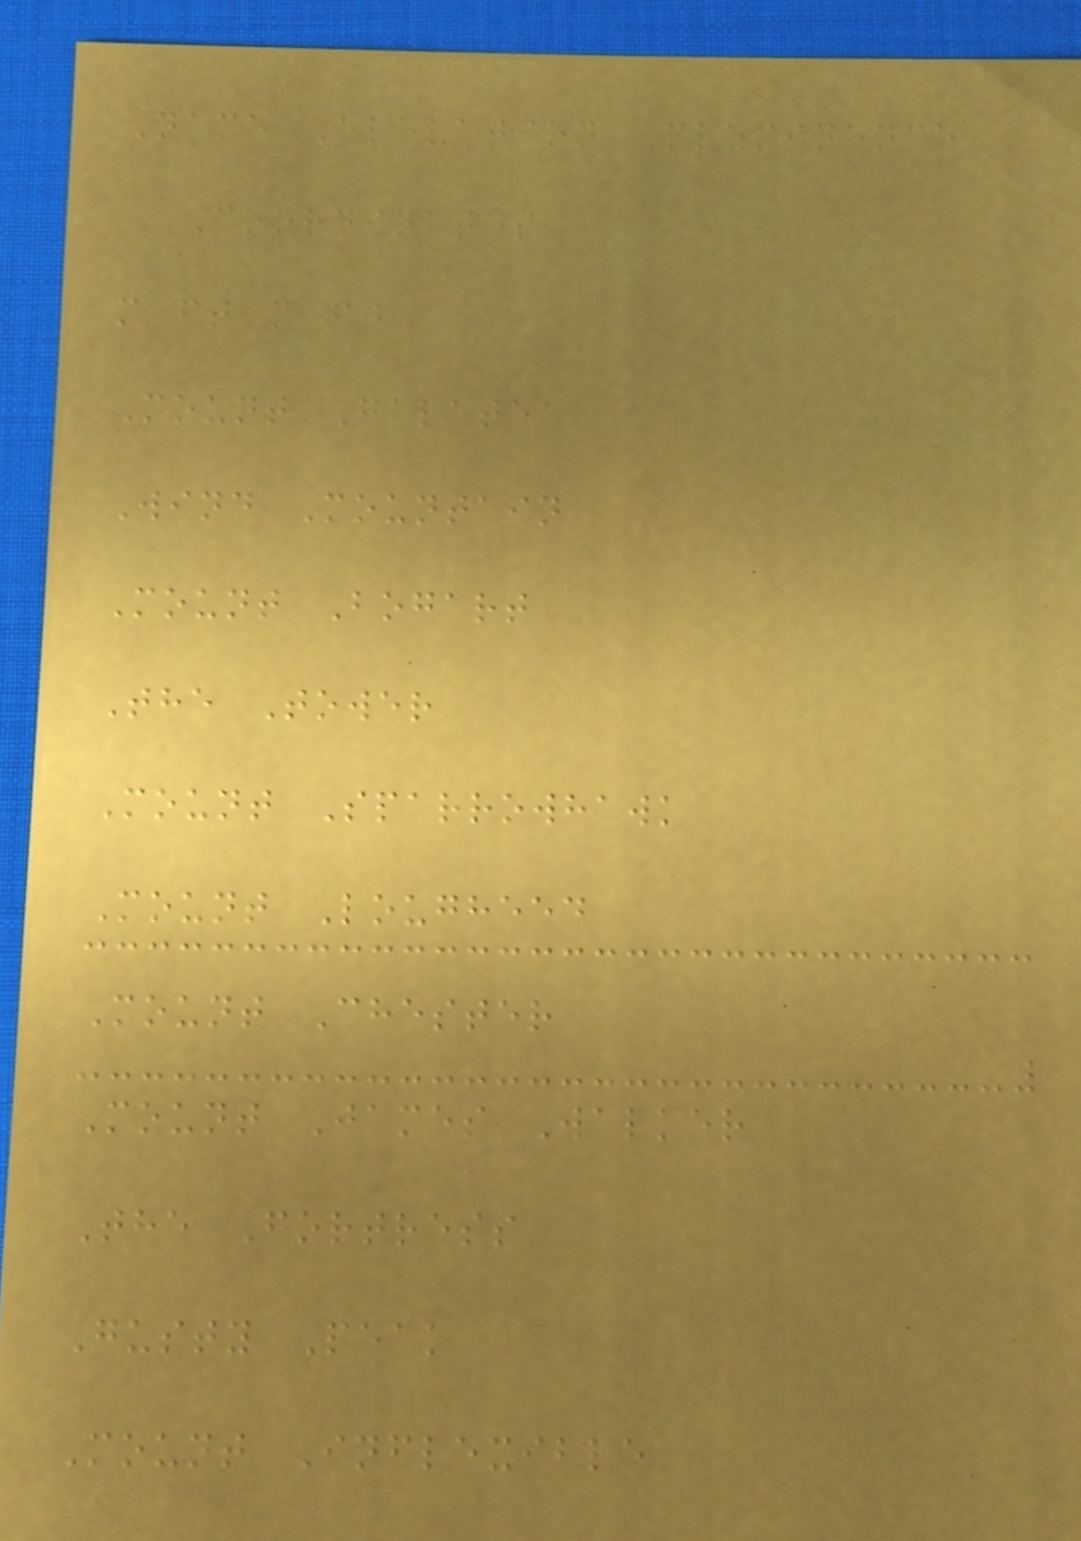Name Elevation Prominence
Coordinates
m ft m ft
Mount Galatea
Wind Mountain
Mount Bogart
The Tower
Mount Sparrowhawk
Mount Lougheed
Mount Chester
Mount James Walker
The Fortress
Gusty Peak
Mount Inflexible
